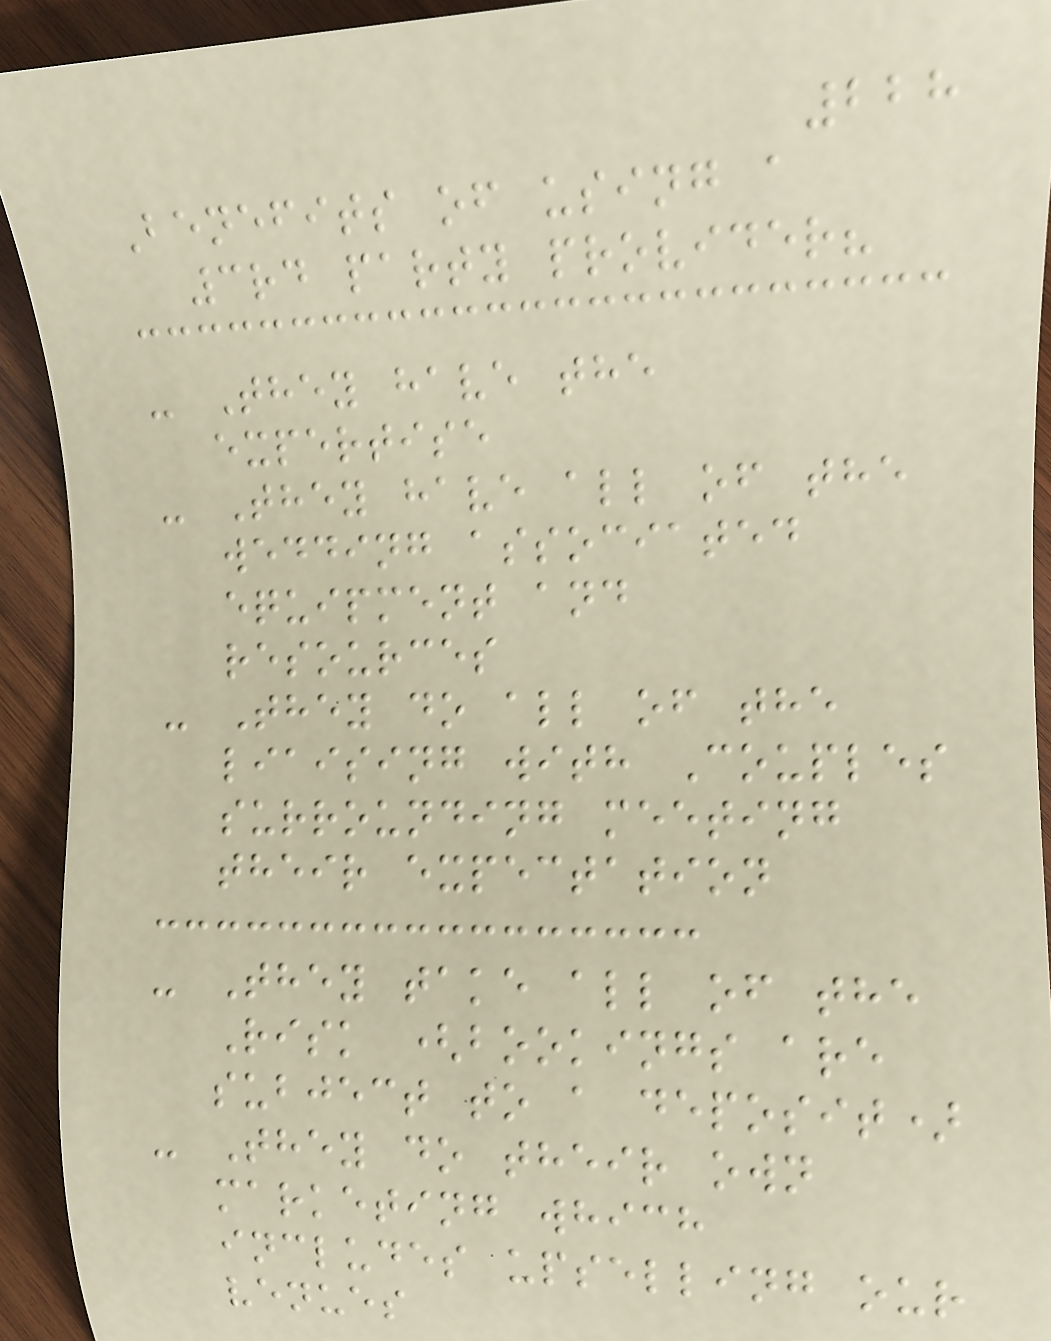228
Benefits of using a
3rd party provider?
- They have the
expertise
- They have all of the
wedding associated
equipment and
resources
- They do all of the
liaising with Couples
surrounding meeting
their expectation
- They take all of the
Risk (bookings are
subject to a deposit)
- They do their own
marketing which
includes upselling our
venues
